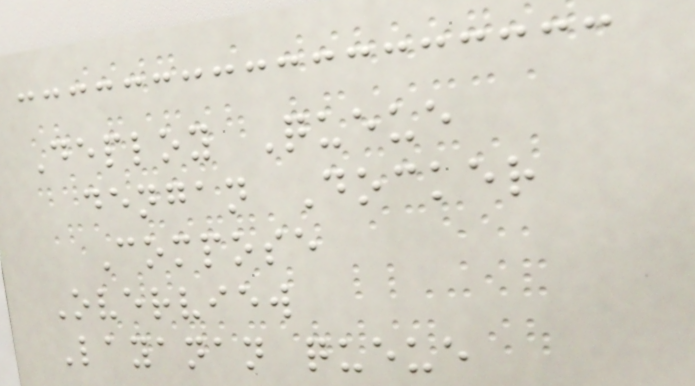Deploy Queue
dengan Docker
Compose
Overview
Layanan queue
